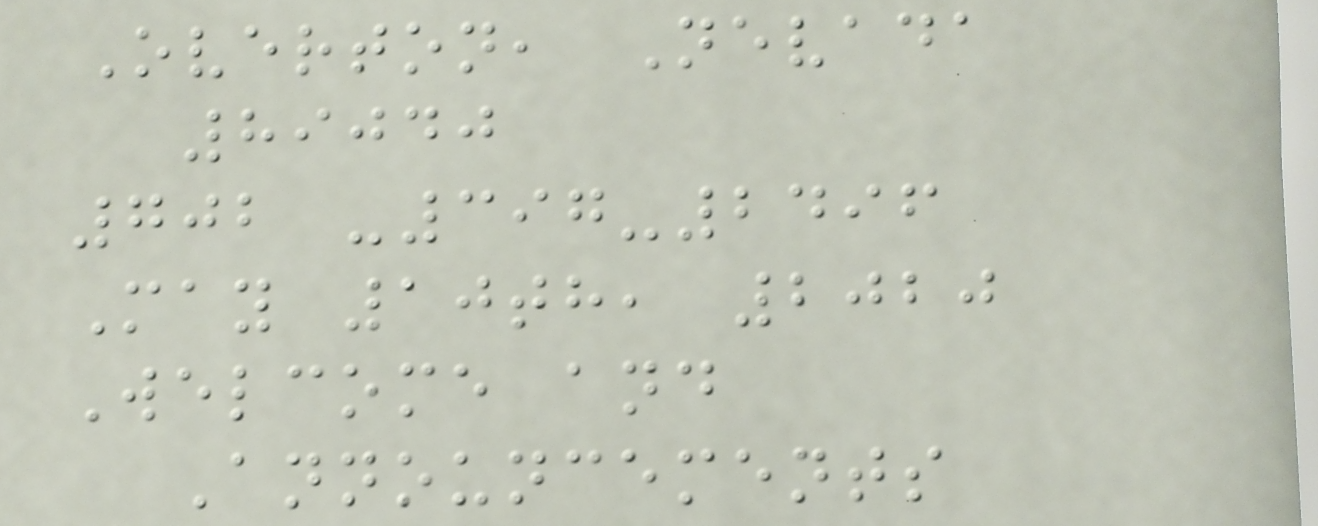Overton, Nevada
89040
702 -397-2496
May 10th, 2020
Welcome and
Announcements
